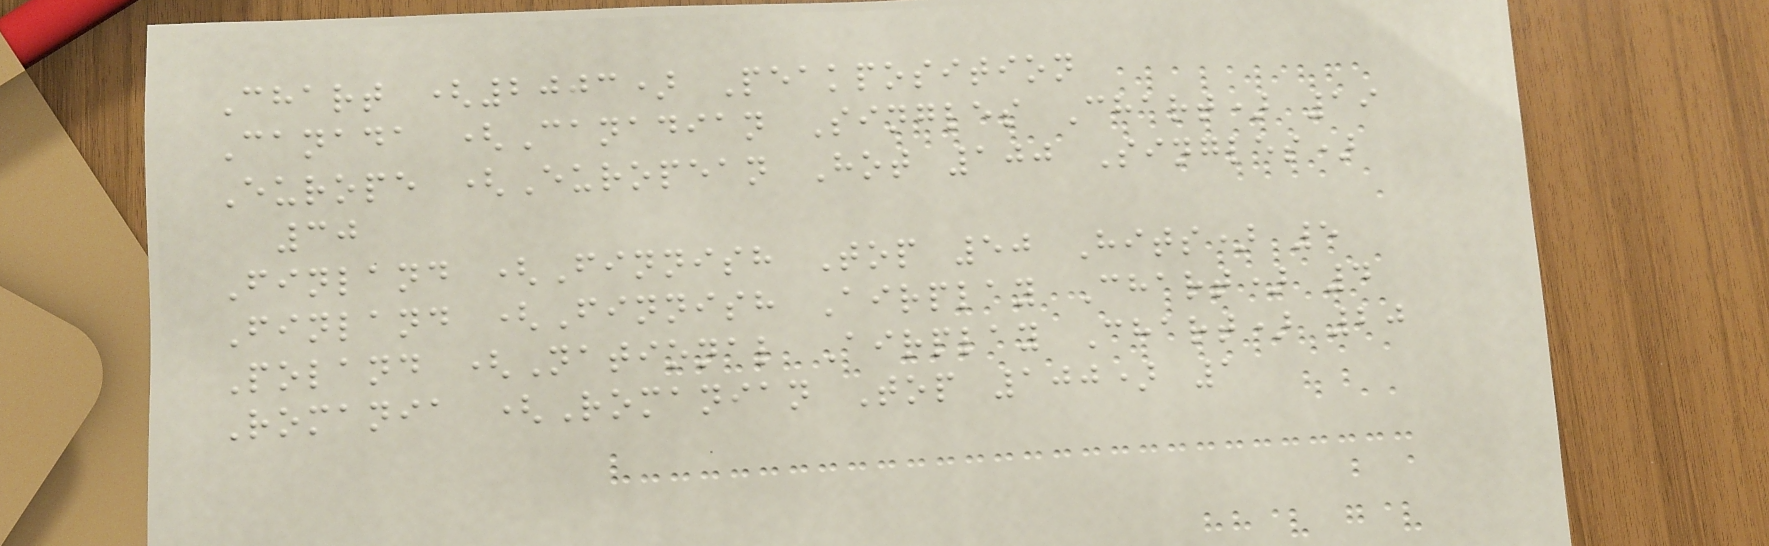Chart (2003) Peakposition
Canada (Canadian Singles Chart) 19
Europe (European Hot 100 Singles)
30
Finland (Finnish Top 50 Hits) 5
Finland (Finnish Airplay Chart) 4
Poland (National Airplay Chart) 20
Romania (Romanian Top 100) 1
